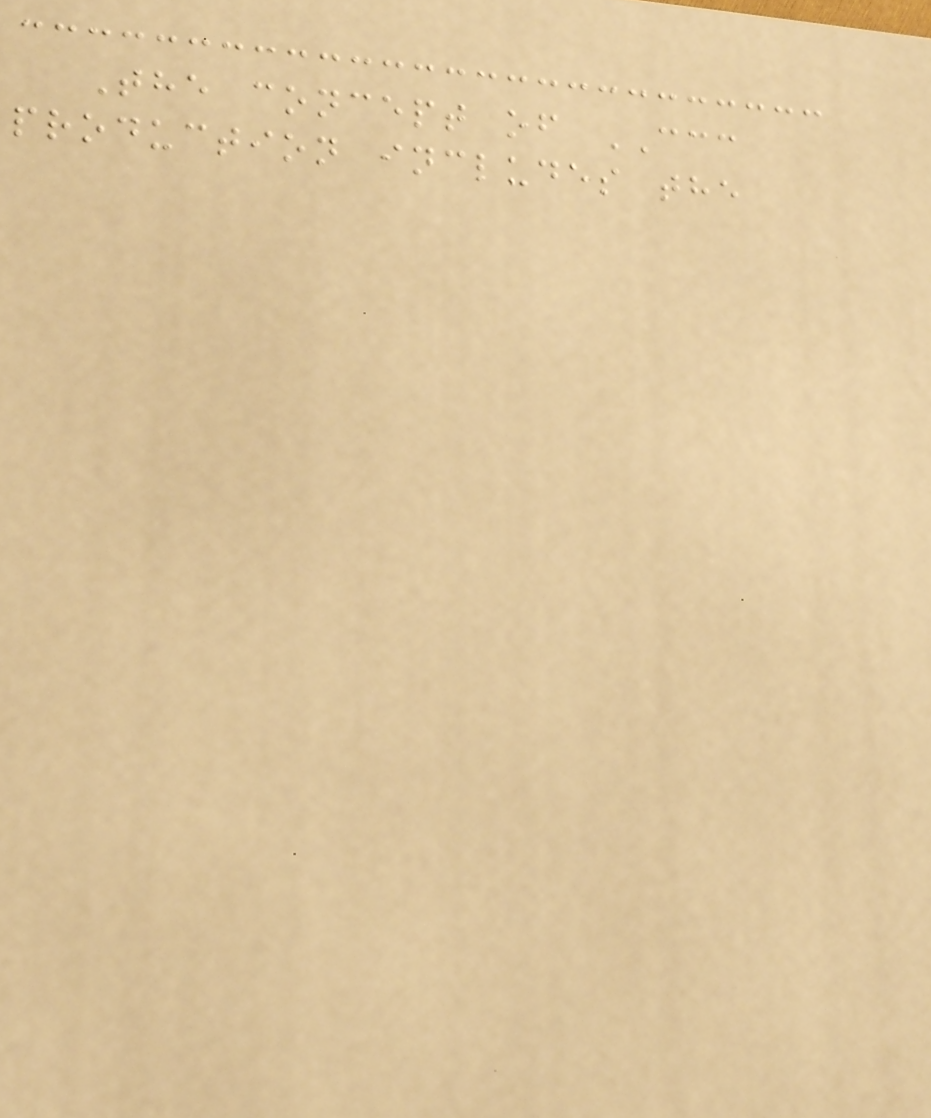The concept of CCC
production includes the
